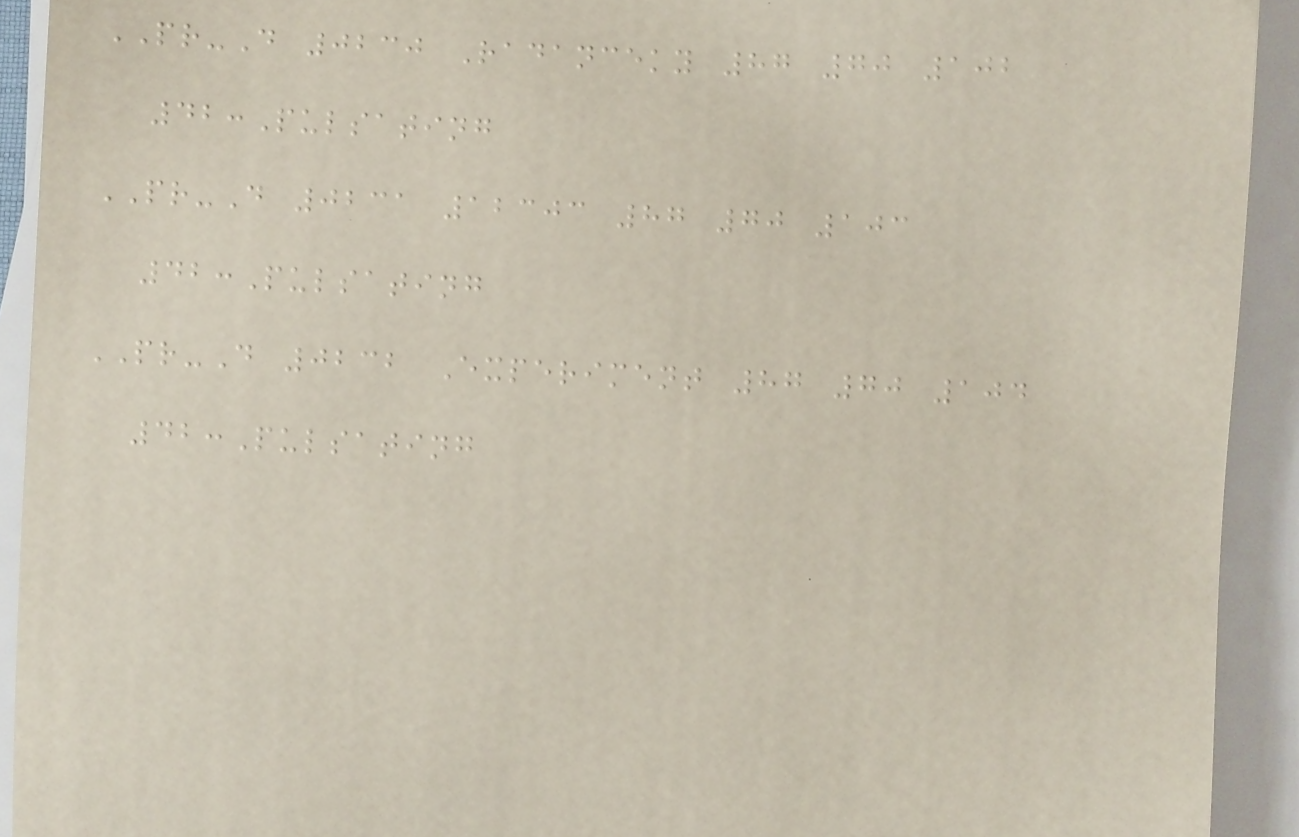PR-D 0230 Radanceky 87 70 102
42:Pulsating
PR-D 0231 12303 87 70 103
42:Pulsating
PR-D 0232 Experiment 87 70 104
42:Pulsating
